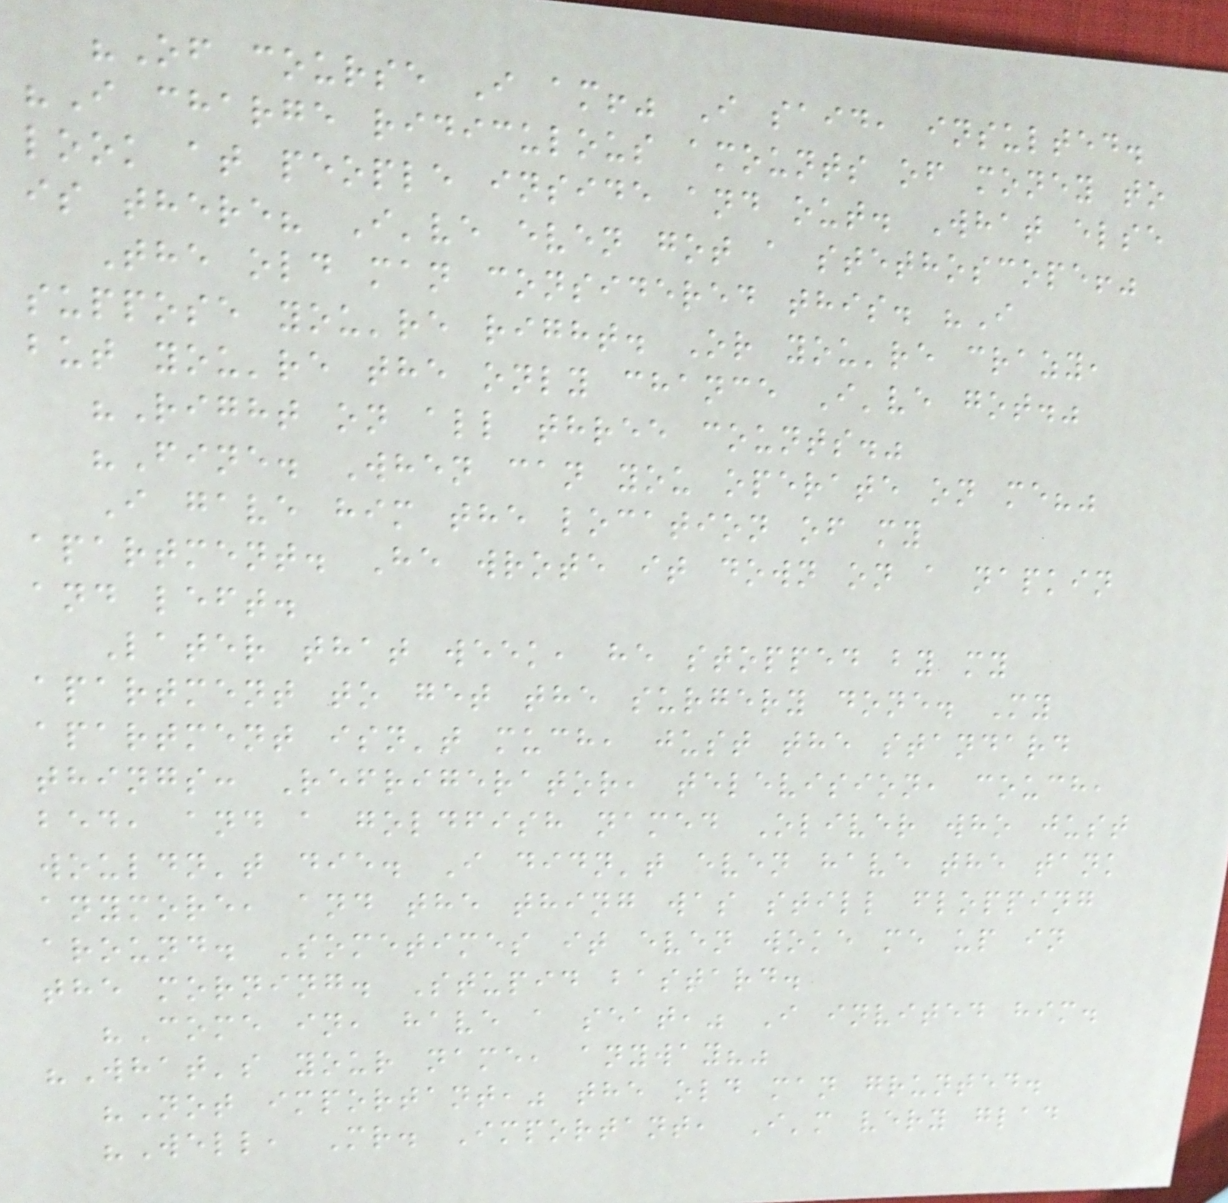"Of course I am!" I said, insulted.
"I charge ridiculous amounts of money to
look at people inside and out. What else
is there? I've even got a stethoscope!"
The old man considered this. "I
suppose you're right. Or you're crazy,
but you're the only chance I've got."
"Right on all three counts."
"Fine. When can you operate on me?"
I gave him the location of my
apartment. He wrote it down on a napkin
and left.
Later that week, he stopped by my
apartment to get the surgery done. My
apartment isn't much, just the standard
things: Refrigerator, television, couch,
bed, and a goldfish named Oliver who just
wouldn't die. I didn't even have the tank
anymore, and the thing was still flopping
around. Sometimes it even woke me up in
the morning. Stupid bastard.
"Come in, have a seat," I invited him.
"What's your name, anyway?"
"Not important," the old man grunted.
"Well, Mr. Important, I'm very glad
